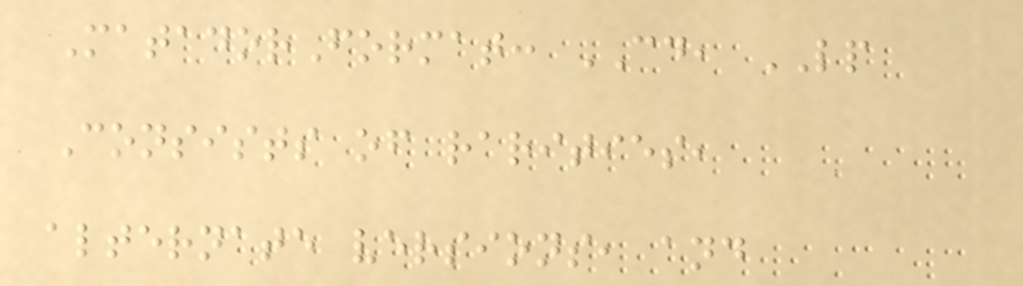MatadorFormat: CD, LP
Consists of rarities,
alternate versions, and
